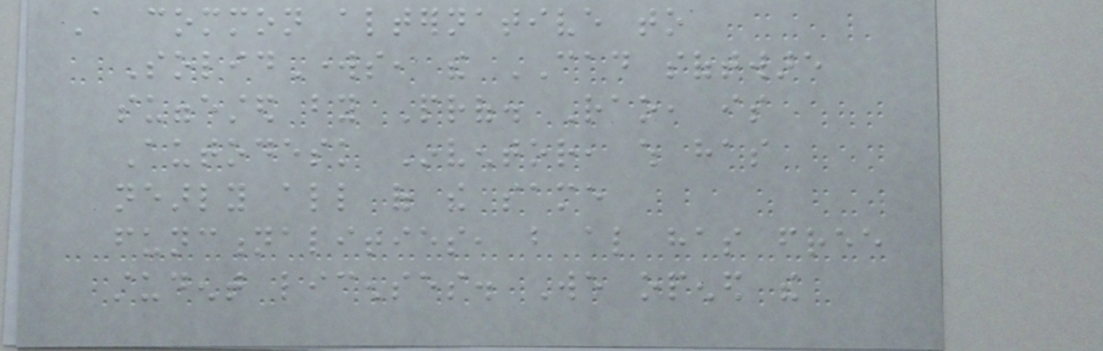A common alternative to
SolidWorks, the CAD software
suggested by Prof. Rao, is
Autodesk Inventor, which has
nearly all of the same
functionalities, but also has free
student licenses. We opened the
